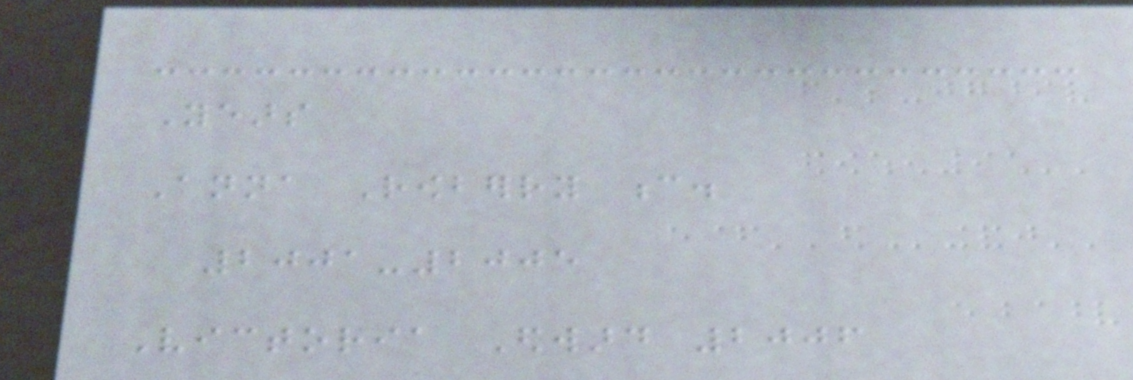Years
Anna Rowberry c.
2001-2005
Victoria Edward 2006
